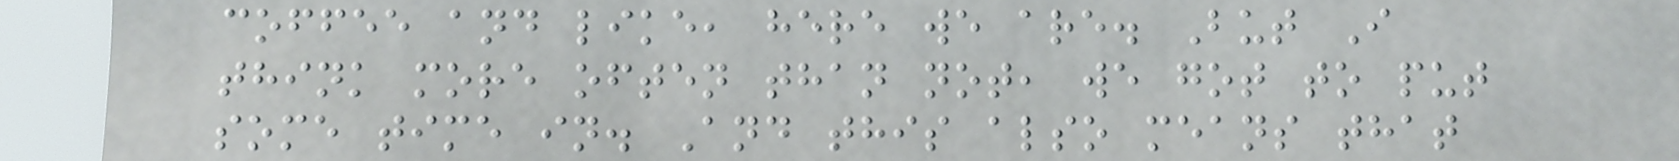coffee and like, here we are. But I
think more often than not, we got to put
some time in. And this also means that
